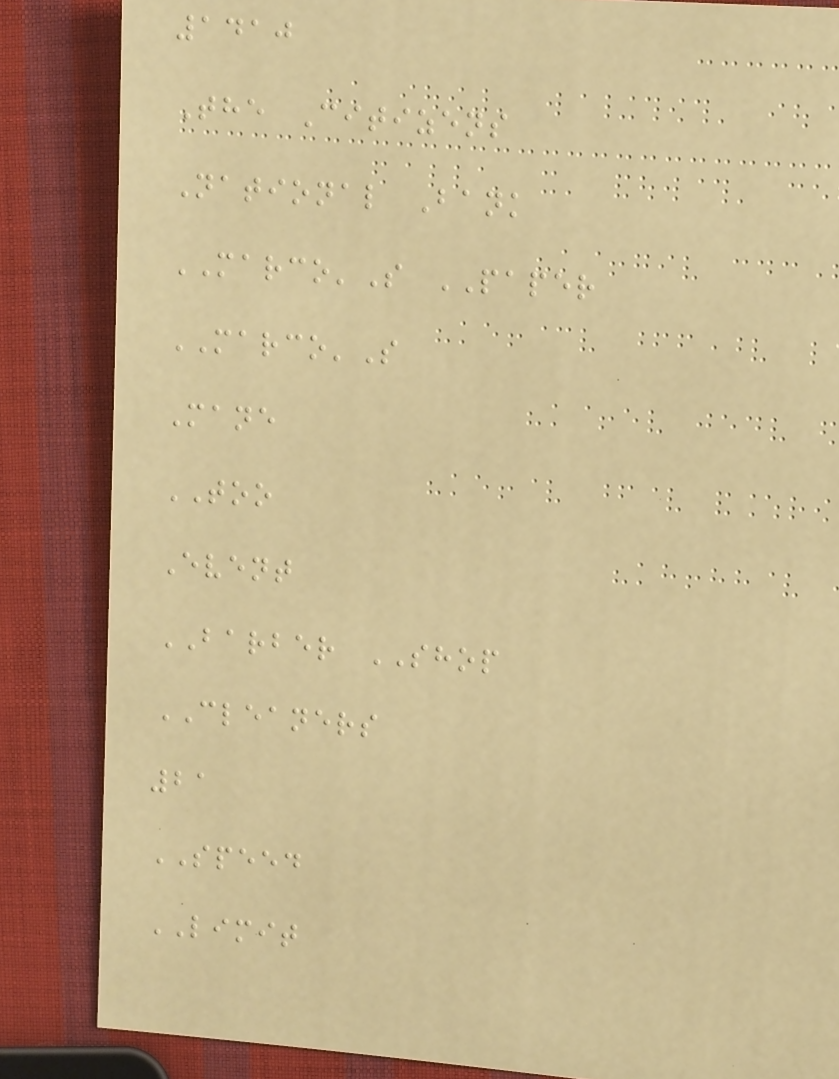1410
The Citizens
National Bank
MARCO'S PAPER
MARCO'S
Mane
TOO
Event
BARBER SHOP
CLEANERS
21
SPEED
LIMIT
